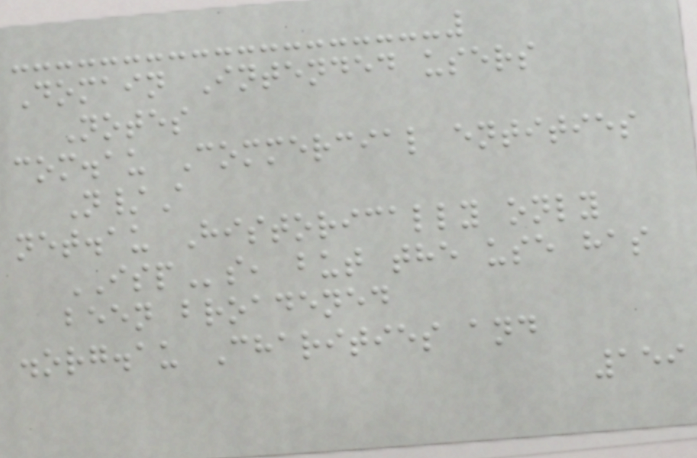Domain Intended users
Notes
com.au Commercial entities
N/A
net.au Historically only
ISPs, but the use has
been broadened
.org.au Charities and
159
